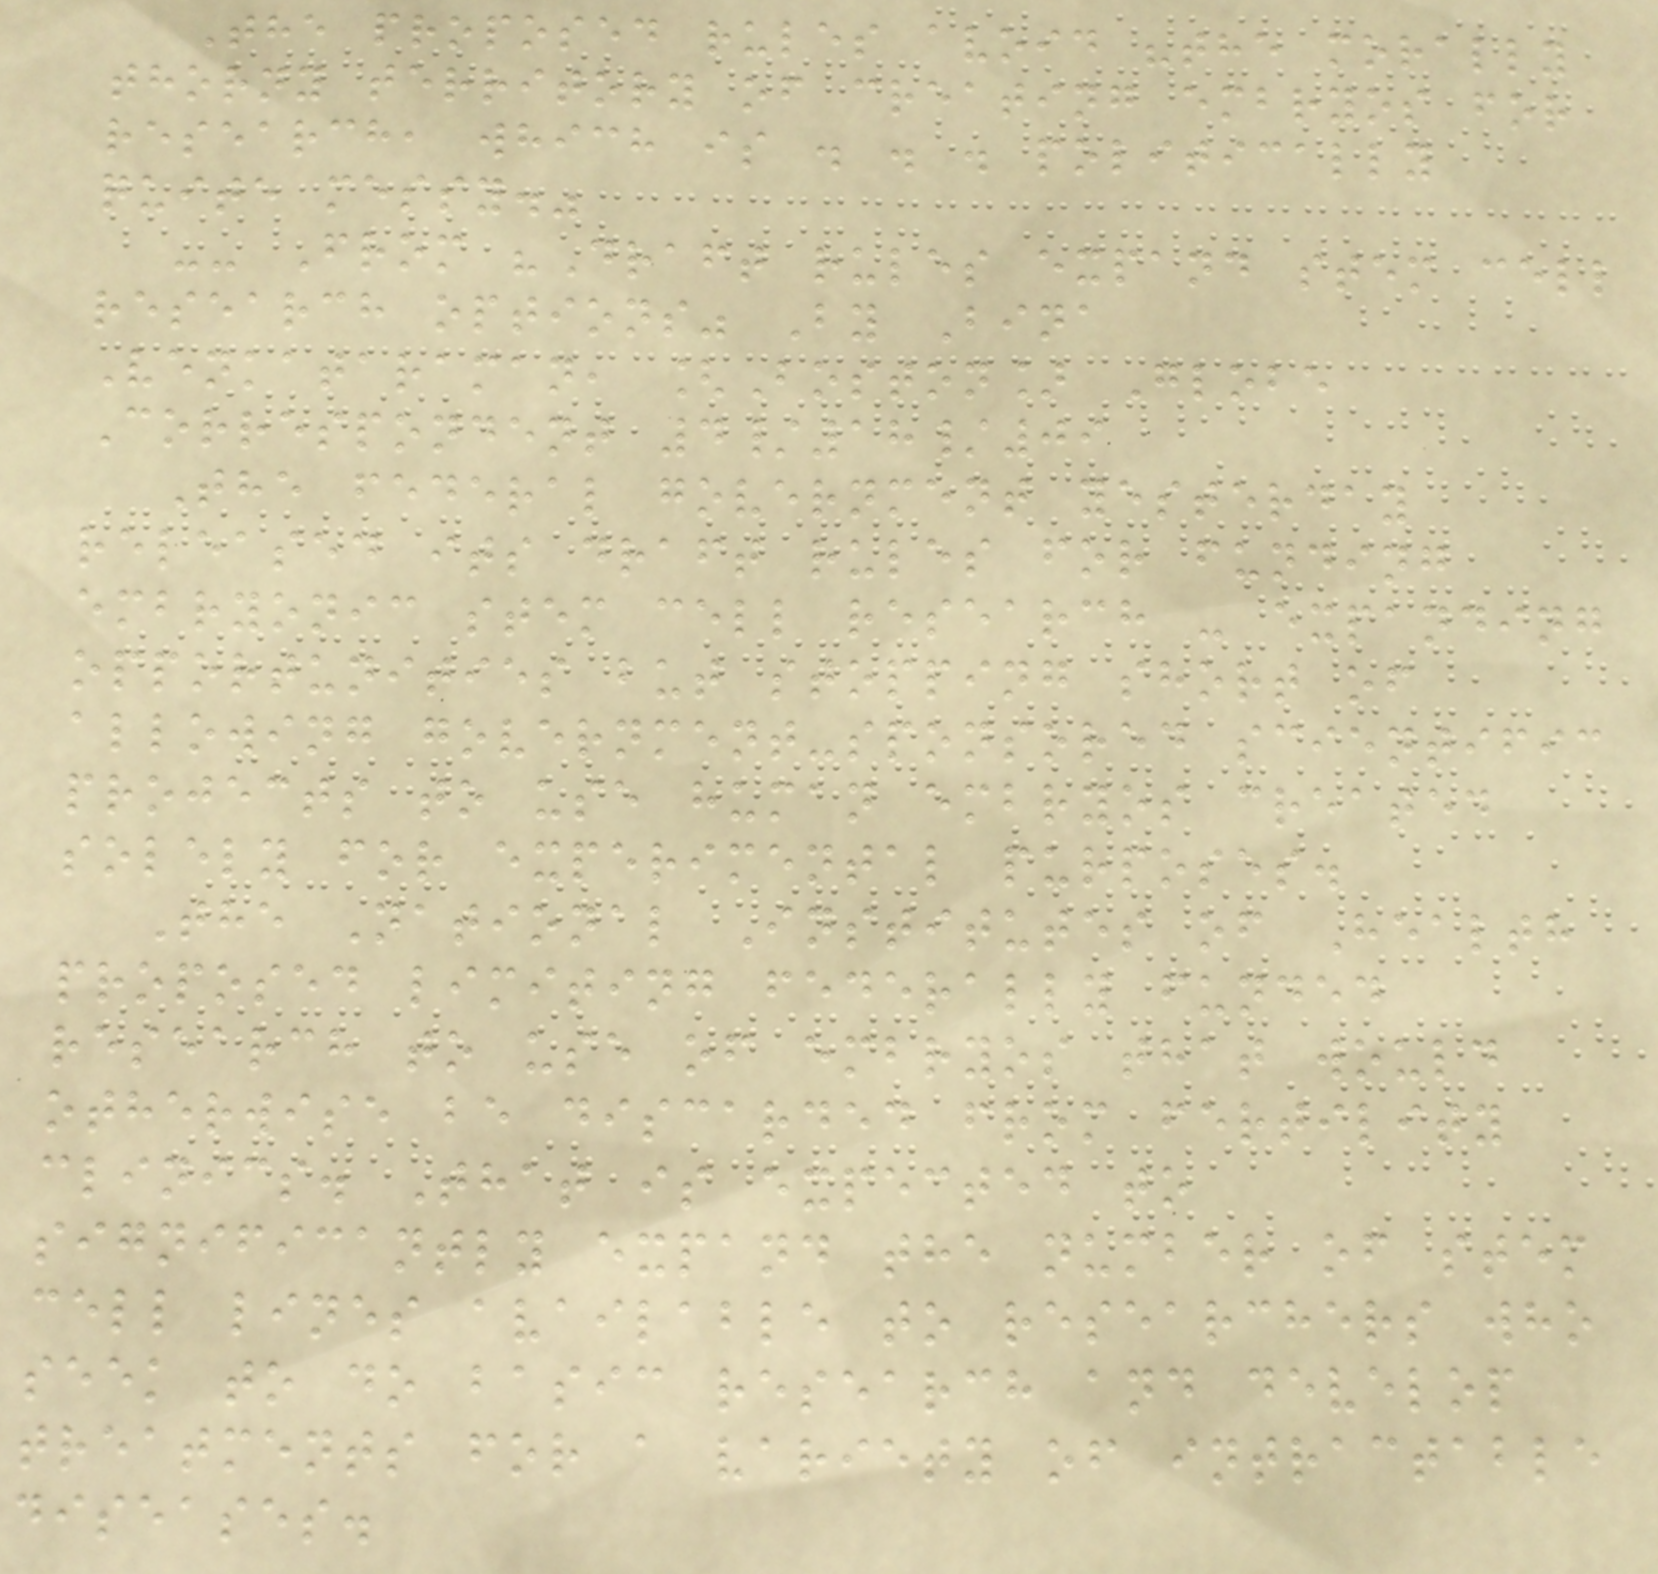The proposed rules avoid "the morally
thorny territory of creating embryos for
research, which is . . . politically
quite messy."
-- From "Draft rules expand stem cell
research options" By Bina
Venkataraman, [Boston] Globe
Correspondent 4/18/09
The federal government yesterday
released its draft rules for funding
embryonic stem cell research - expanding
opportunities but stopping short of
allowing government-sponsored scientific
projects to use human embryos created
solely for experimental purposes.
The National Institutes of Health
proposed limiting federally funded
research to use of embryos that would
otherwise be discarded from fertility
clinics. That is expected to
significantly expand the number of stem
cell lines available to researchers who
seek to do basic research and develop
treatments for a variety of intractable
diseases.
